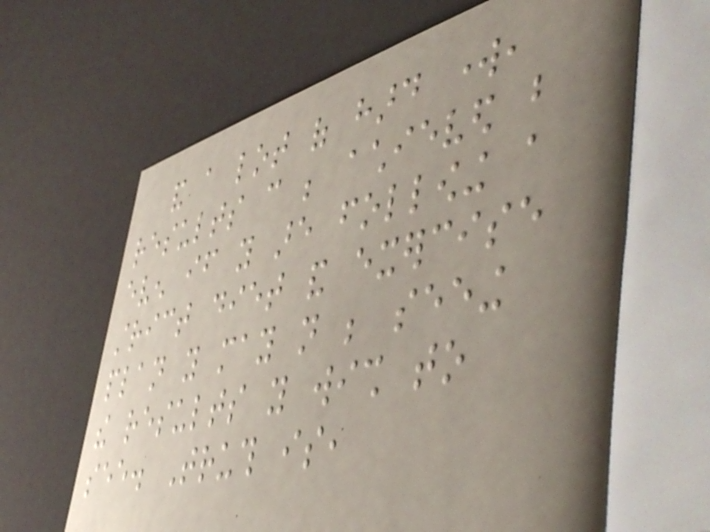and a lot of hard work,
results can be achieved but
even if you are following a
strict diet and exercise
plan you may not be seeing
the results you wish to
see. Truth is,
